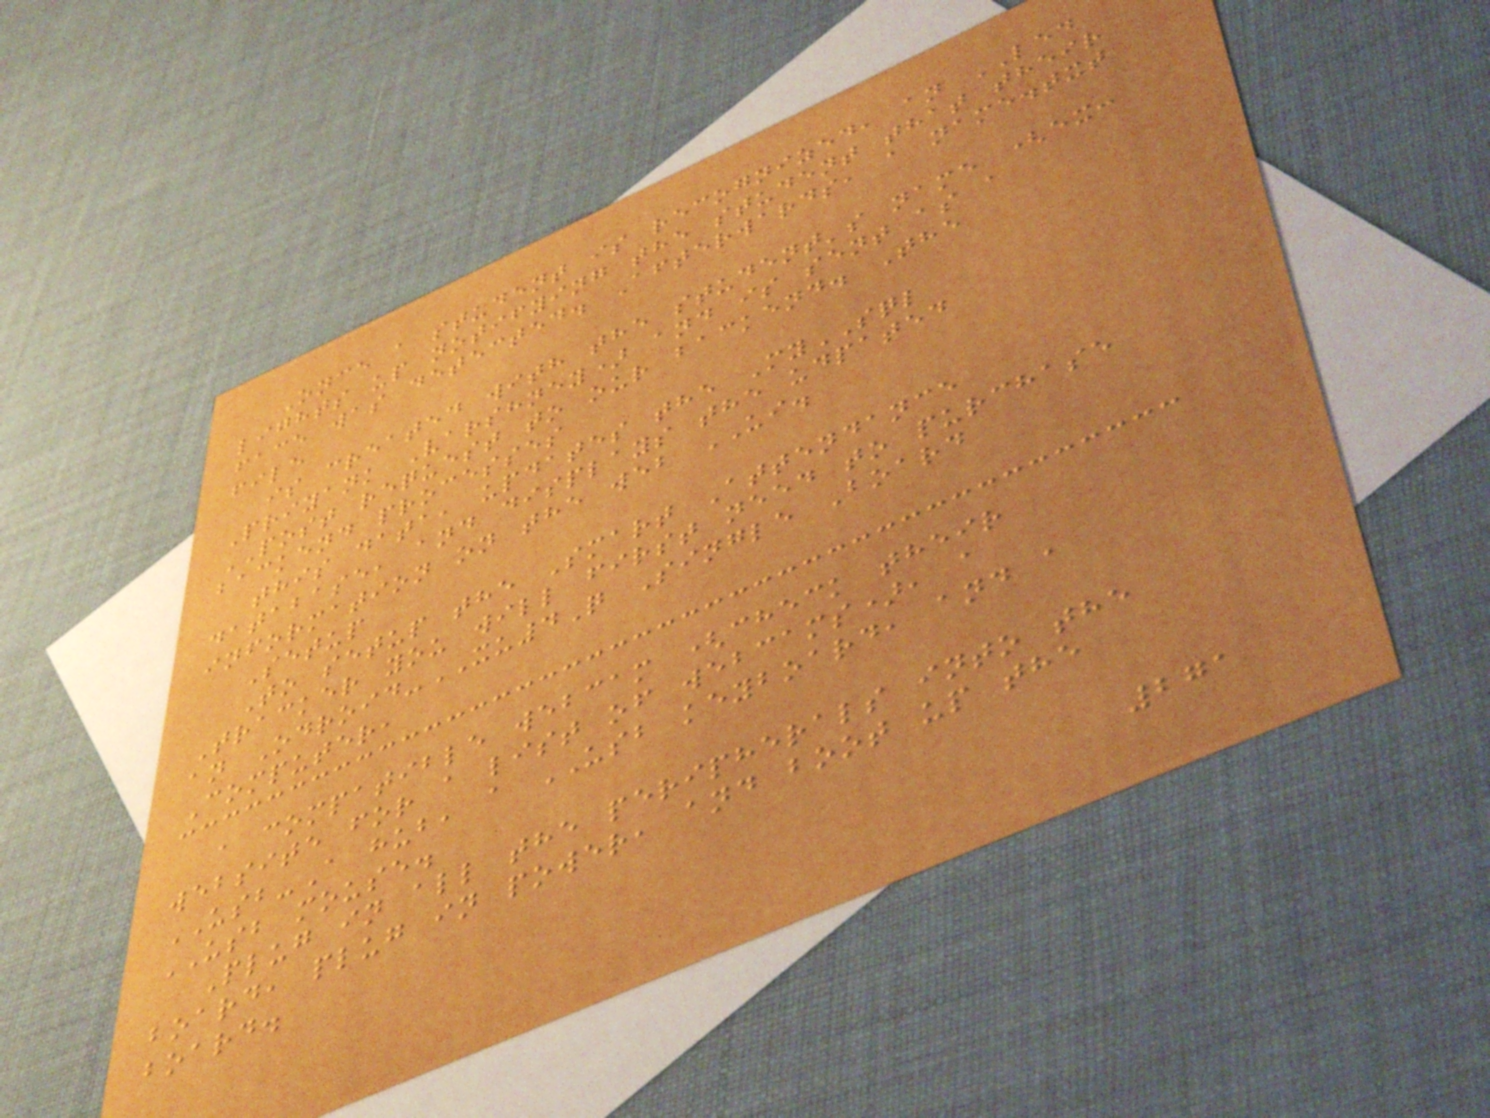Once a student is recognized, an LED
lights up notifying the student that their
face was detected. Afterwards, a name.txt
file
is created with the student's name (ex:
Priyank Varshney) and is sent as a
POST request to our backend. The
backend processes
this data, updates the MySQL
database, and displays the udpated
information on the web UI.
Setup
To setup the Smart Attendance
Tracker you will first need to purchase
an Odroid-XU4Q Single Board
Computer,
a compatible webcam (check their
website for a list of webcams), a
USB-A hub, a USB keyboard, and a
USB mouse.
Plug in all the peripherals into the
board, plug in power, and boot up the
board.
271
